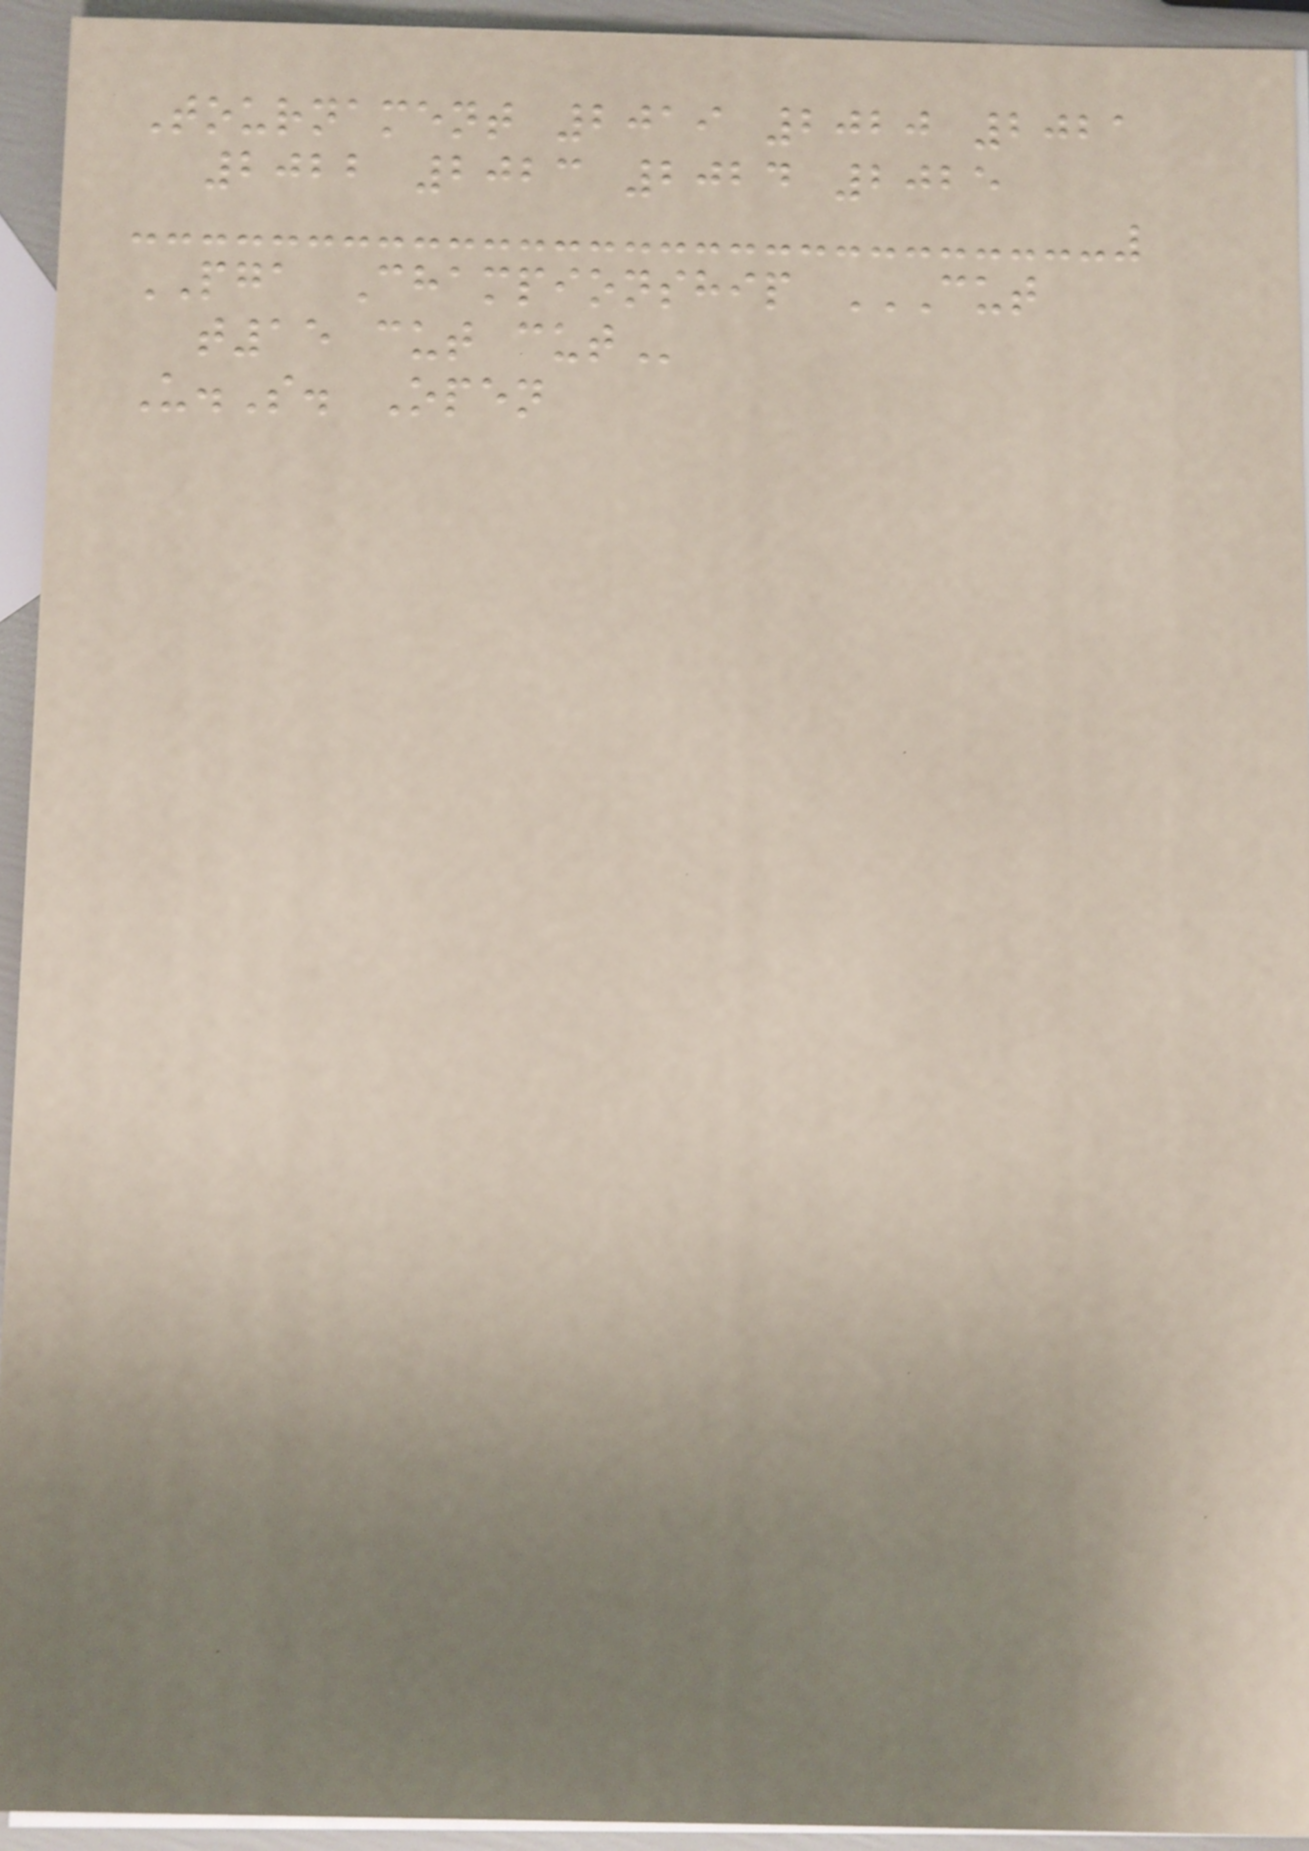Tournament 2019 2020 2021
2022 2023 2024 2025
PGA Championship CUT
T15 CUT CUT
U.S. Open
